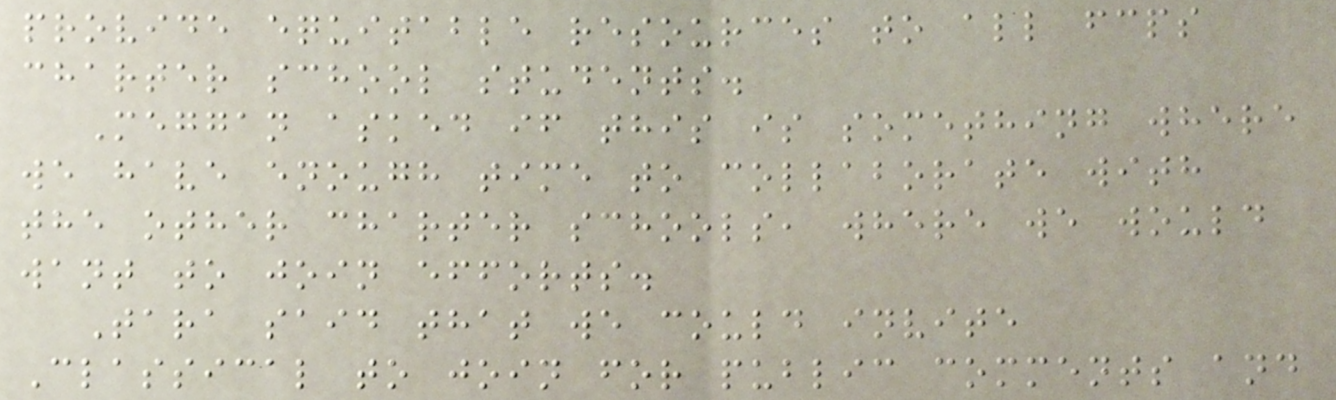provide equitable resources to all fcps
charter school students.
Meggan asked if this is something where
we have enough time to collaborate with
the other charter schools, where we would
want to join efforts.
Tara said that we could invite
Classical to join for public comments and
